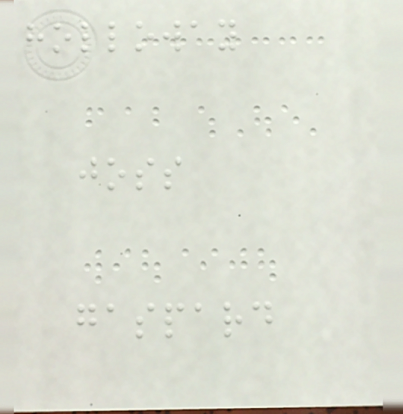holloway
joss
gaspard
